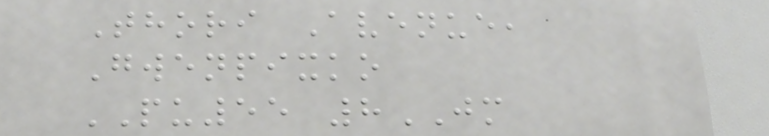Thori Avenue,
Gwenpixko
PU55 8JM
